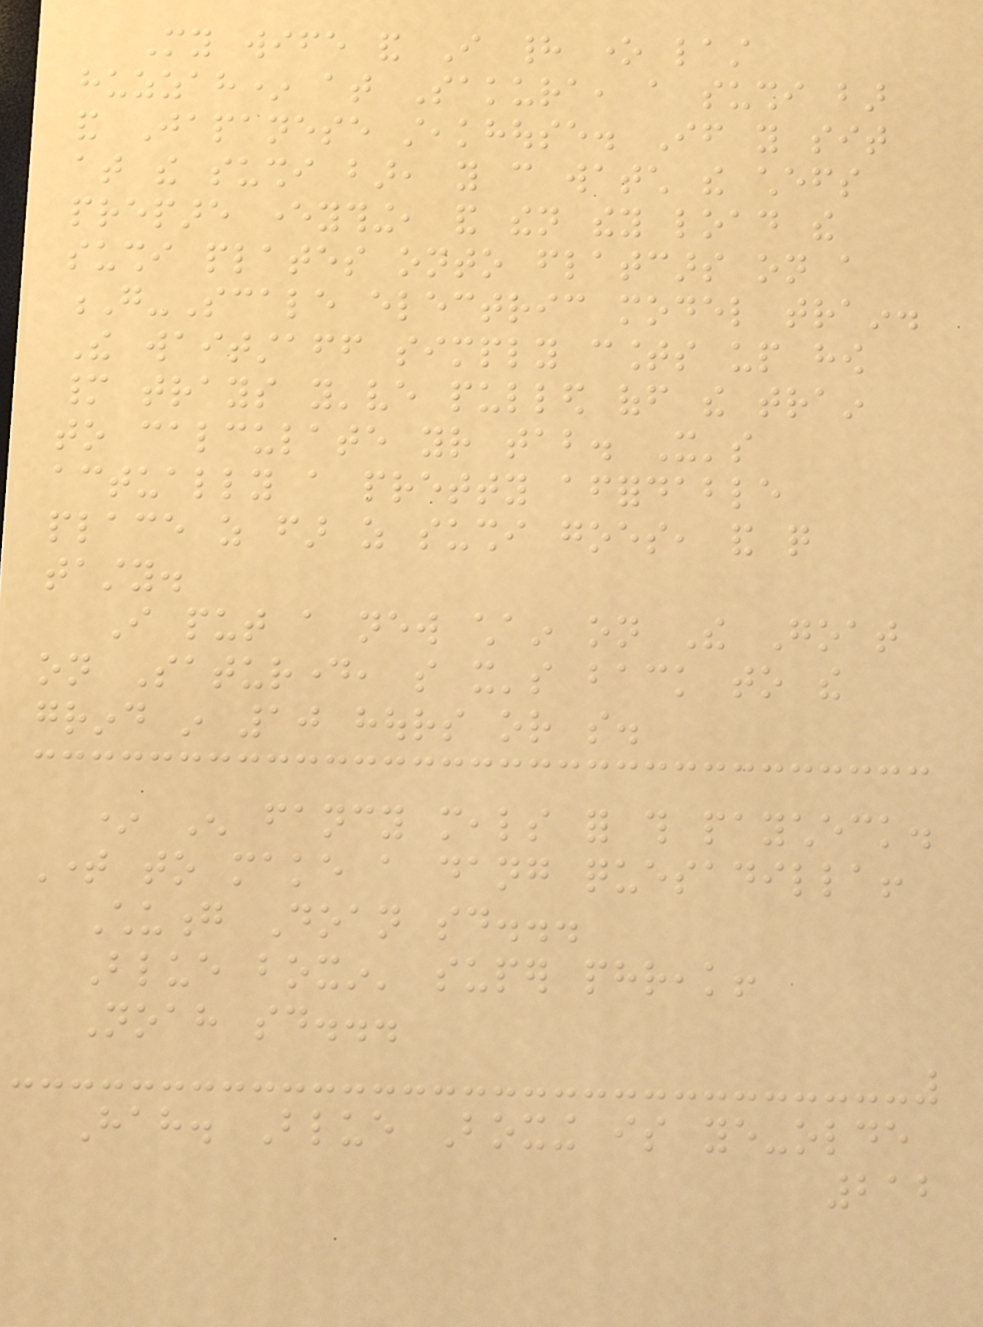My wife and I had one last
huzzah* at Sakura, a sushi bar
and Japanese steakhouse. If you sit
at the sushi bar, you can watch the chefs
prepare everything, and then they load the
sushi plates onto flatcars on a
G-Scale electric model train.
The waitstaff simply counts up how
many trays you've pulled off the train
to calculate your tab. It's
actually a pretty affordable
place as far as sushi goes, and quite
tasty.
I put a new chain on The Goat
on Saturday, so it's back to the
grind in 10 hours or so.
* Enough fancy meals for this paycheck.
Time to make a dang quesadilla!
Chuong Doan said...
Blue boxin' super phreak!
Noah said...
Hah. Blue Boxing is ye-olde
212
